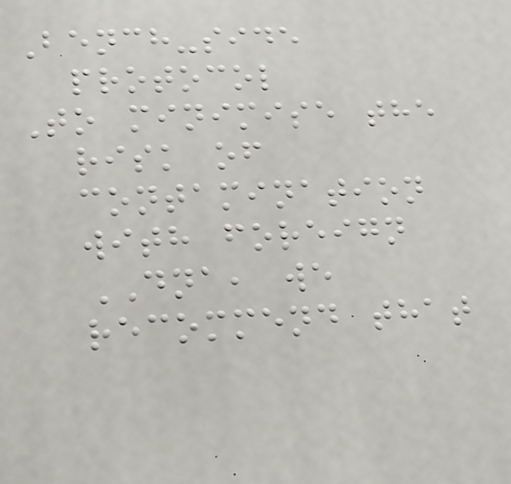Bench-side
protocol
To minimise the
risk of
contamination
with foreign
DNA, we
recommend that
